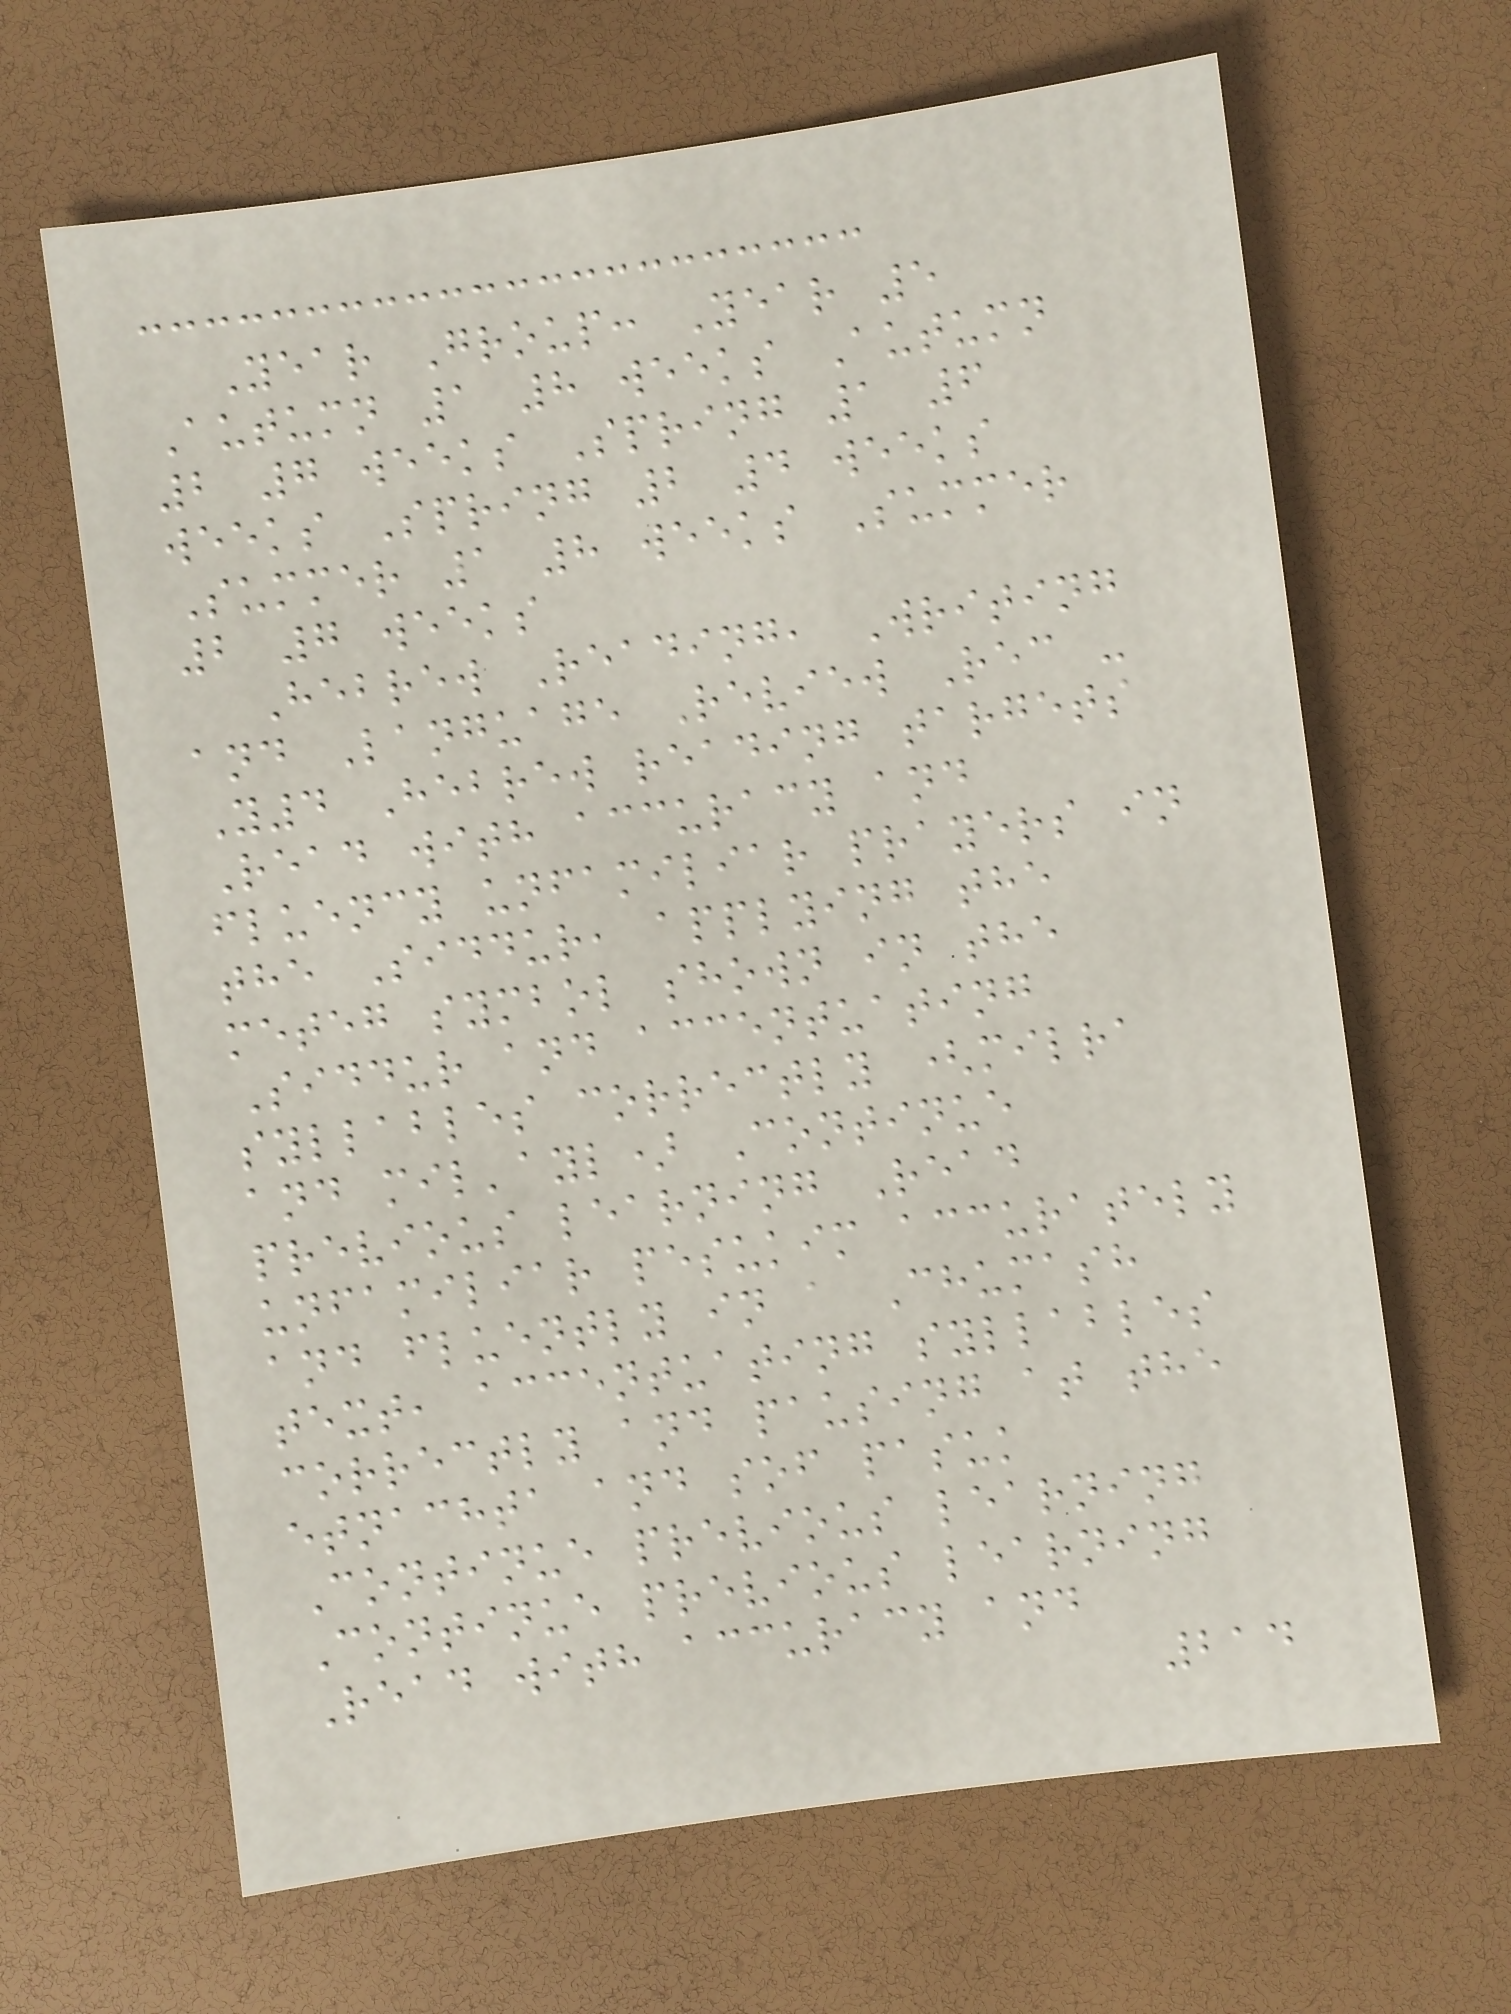Year Group: Year 5
Autumn 1 8 weeks Autumn
2 7 weeks Spring 1 6
weeks Spring 2 4 weeks
Summer 1 8 weeks Summer
2 7 weeks
Hebrew Reading, Writing
and Language Review Rec -
Y4 Hebrew reading targets
Read with accuracy and
fluency unfamiliar prayers in
the Siddur, applying the
meteg symbol shown in the
Siddur and accentuating
syllables correctly (milra
and mil'ayl) Continue
previous learning Read
unfamiliar pesukim accurately
and fluently in a Chumash
text, accentuating syllables
correctly and pausing at the
etnachta and sof pasuk
Continue previous learning
Continue previous learning
Read with accuracy and
214
